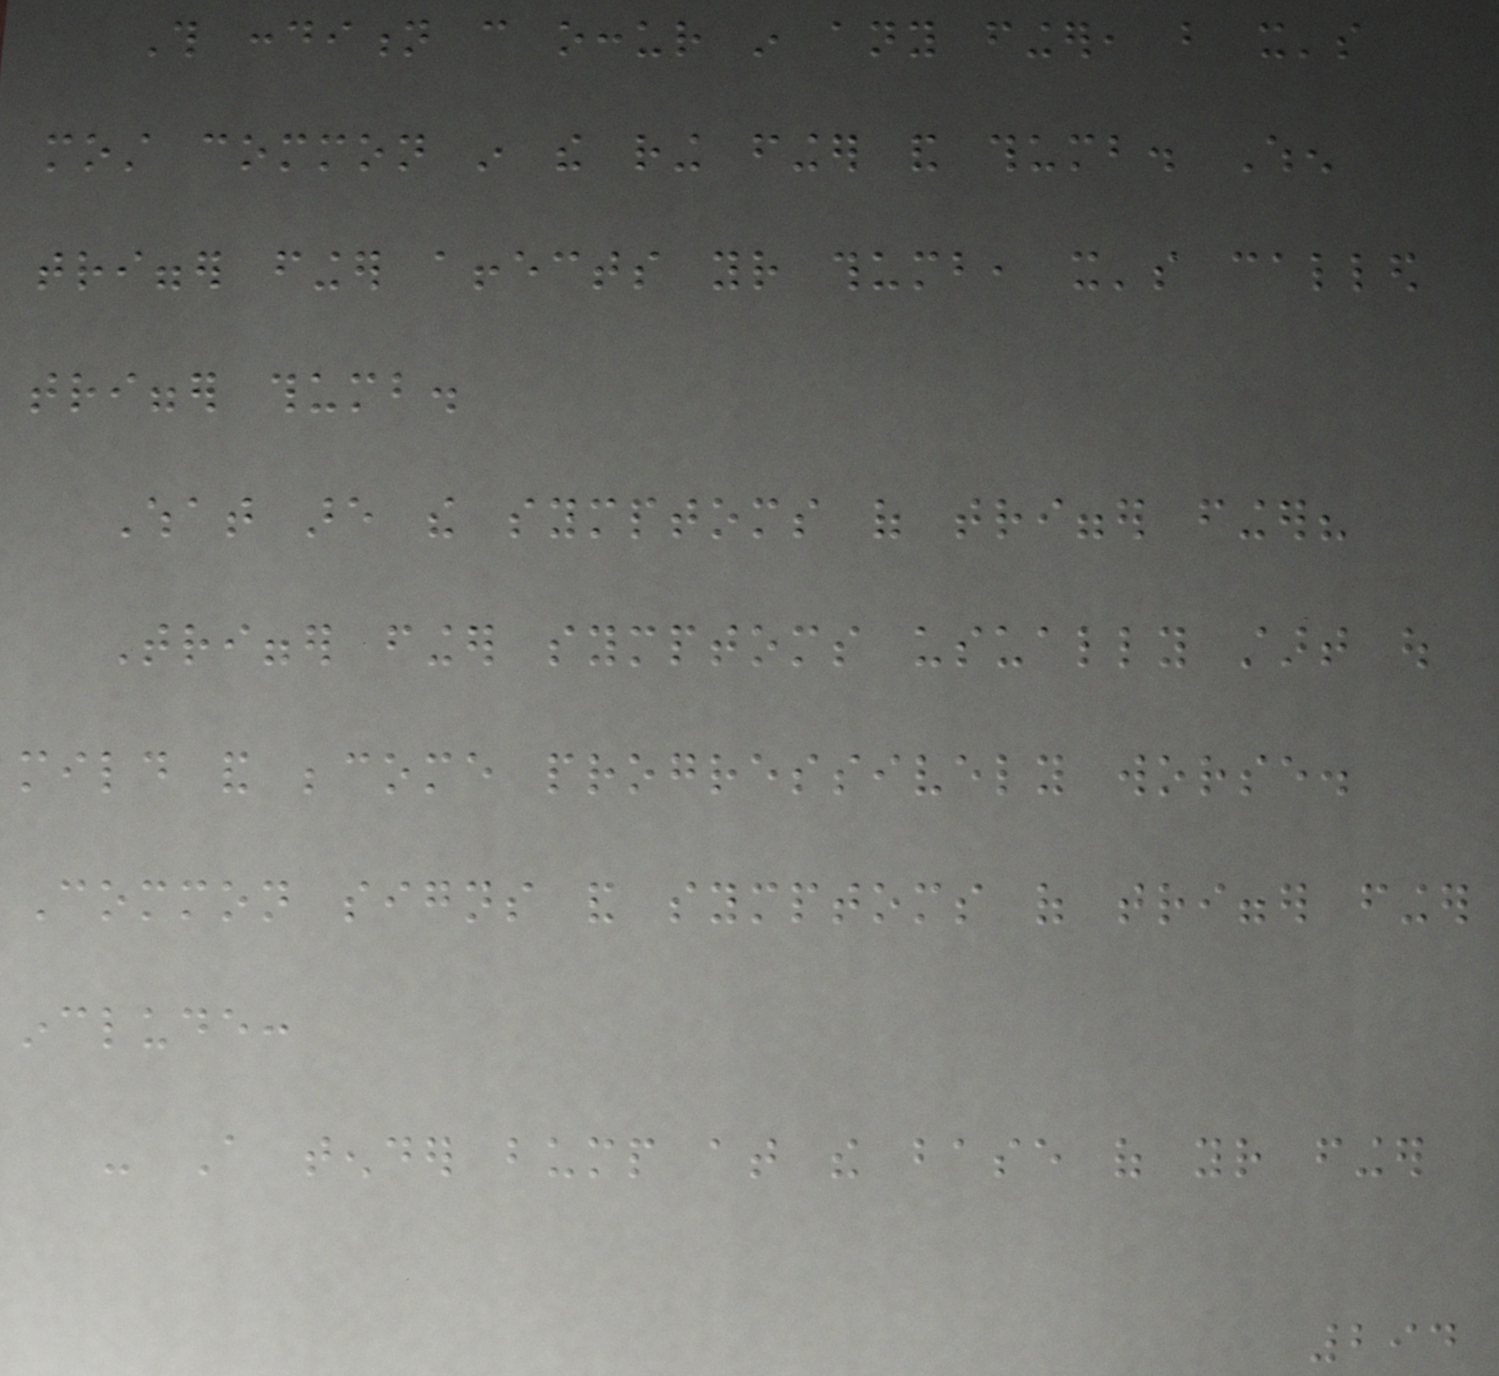This condition can occur in any finger, but it's
most common in the ring finger and thumb. When
trigger finger affects your thumb, it's called
trigger thumb.
What are the symptoms of trigger finger?
Trigger finger symptoms usually start out
mild and become progressively worse.
Common signs and symptoms of trigger finger
include:
- A tender bump at the base of your finger
294
